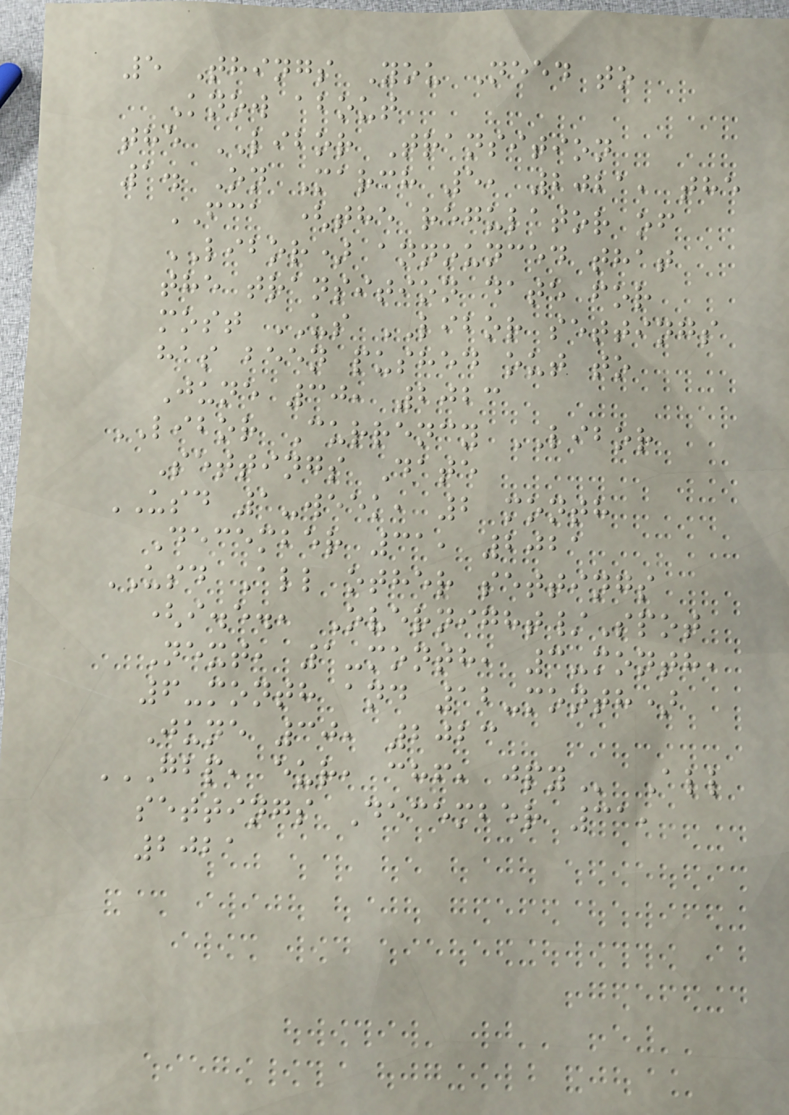5 Things You Need to
Know about
the LIBOR Transition
1. On March 5, 2021, the
FCA (the regulator of
LIBOR) announced that
the transition date for
most US LIBOR settings
has been pushed out to
June 30, 2023
LIBOR Currency LIBOR
Settings Date
USD 1-week, 2 month
December 31, 2021
USD All other settings
(i.e., Overnight/Spot
Next, 1-month, 3-month,
6-month and 12-month)
June 30, 2023
GBP, EUR, CHF, JPY All
settings December 31,
2021
